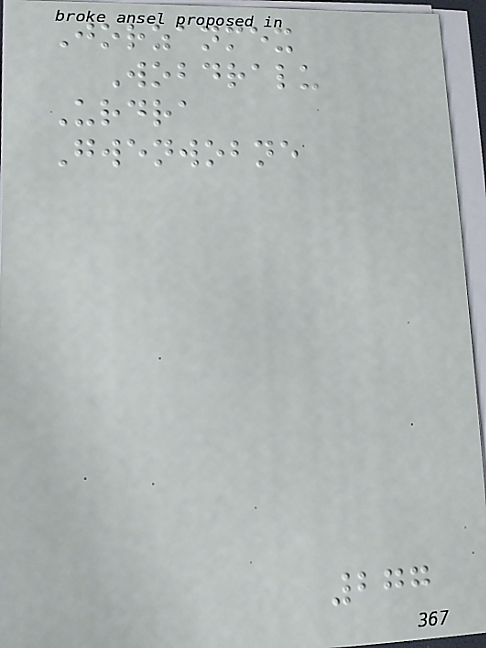Jorzanmex
Wobdralu
Urdra
Gwenwobne
277
